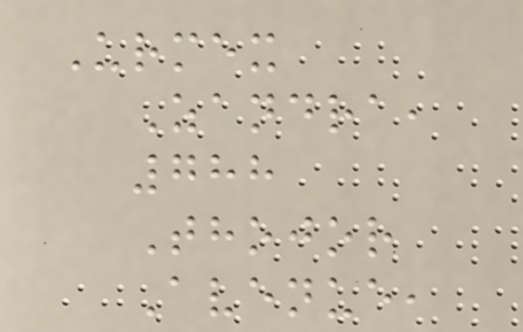Urmex
Zandra,
788
Thojor
Avenue,
